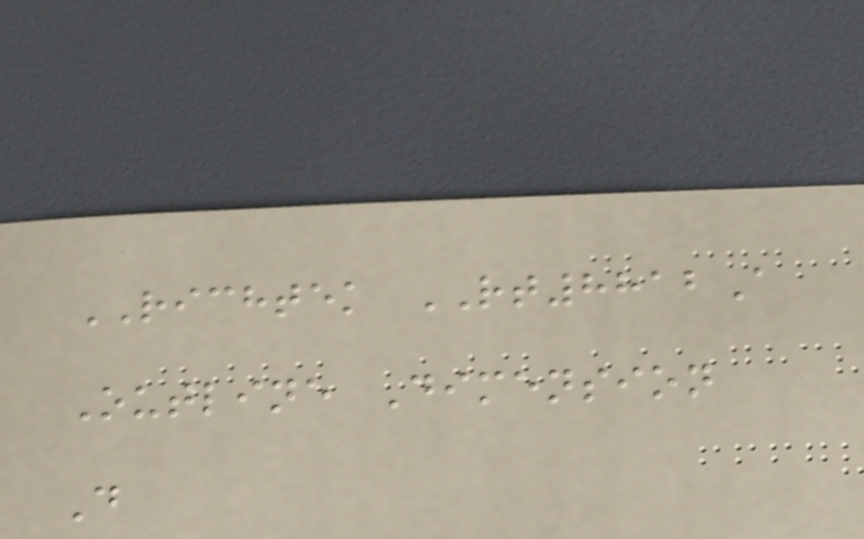RICHTEK RT8812A
Outline Dimension
D
